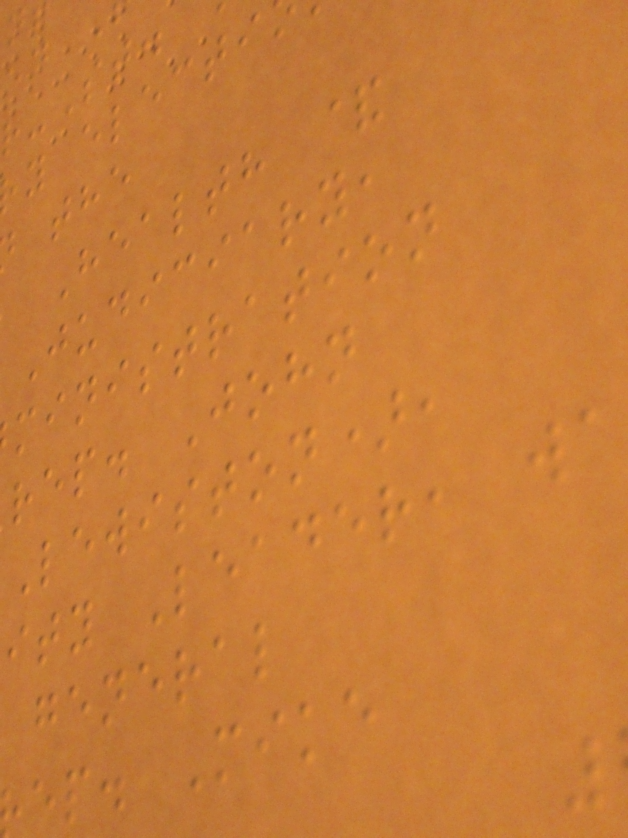y electi
Health &
Judiciary,
ministration
rep. John
Lewiston),
ity Leader, wa
general
ep. Mike
